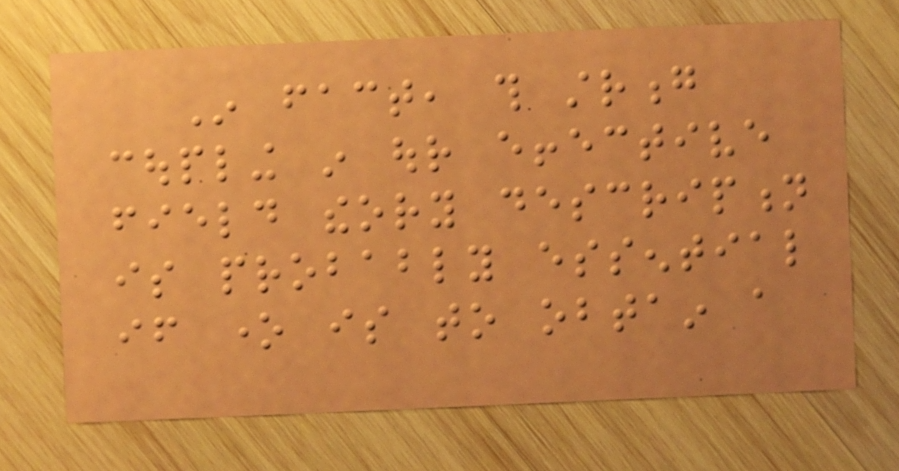In fact, this strong
coupling in our effective
field theory description
is probably essential
if one is to obtain a
